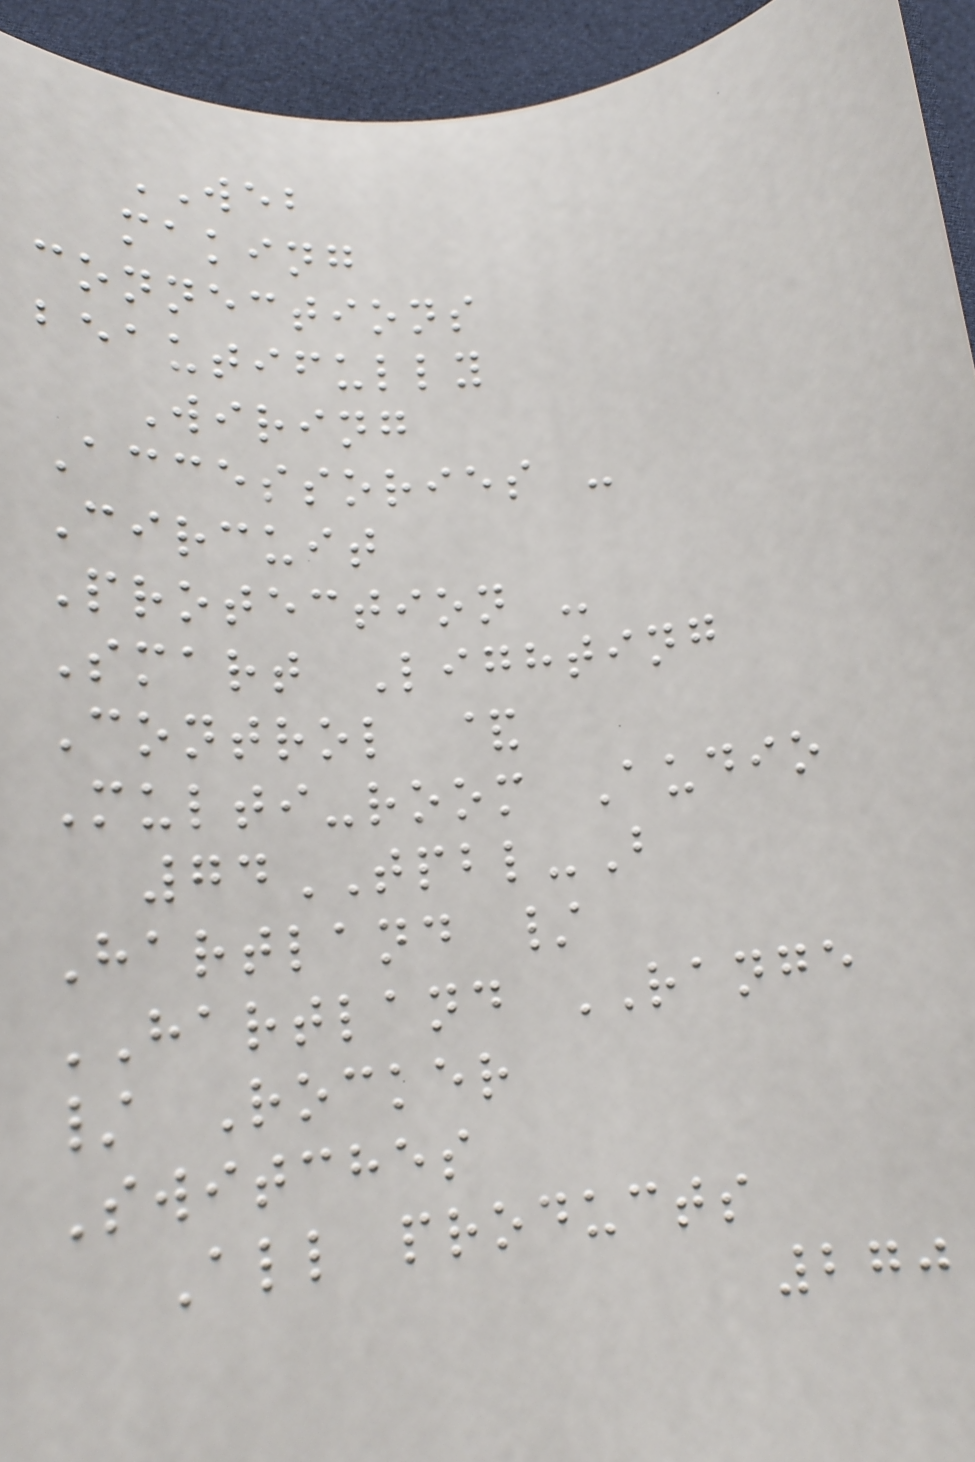WEB
making
connections
beautifully
Wiring
Accessories -
Circuit
Protection -
Smart Lighting
Control &
Multi-room Audio
74TPBL-B
Hartland /
HARTLAND RANGE
/ Rocker
Switches
All products
270
